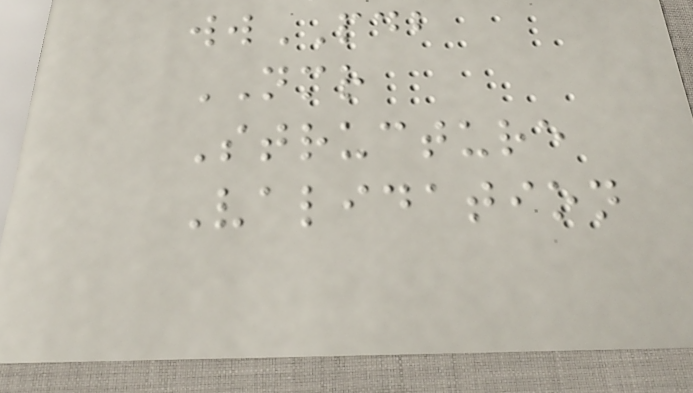wwPDB
NMR
Structure
Validation
